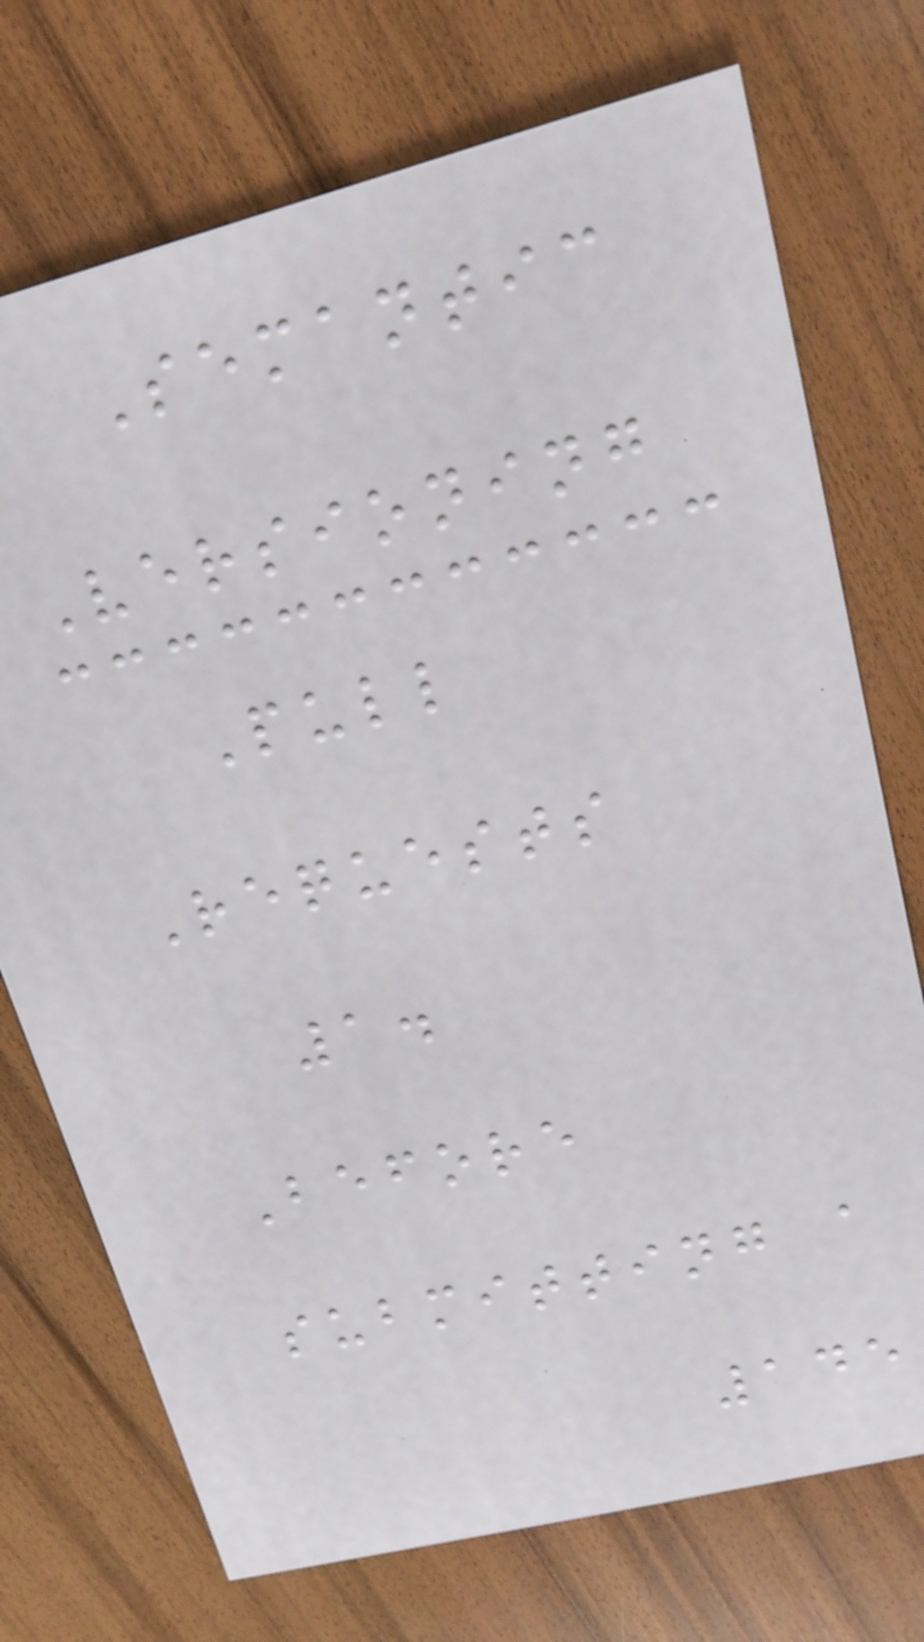Semantic
Versioning
Pull
Requests
1.
Before
submitting a
145
